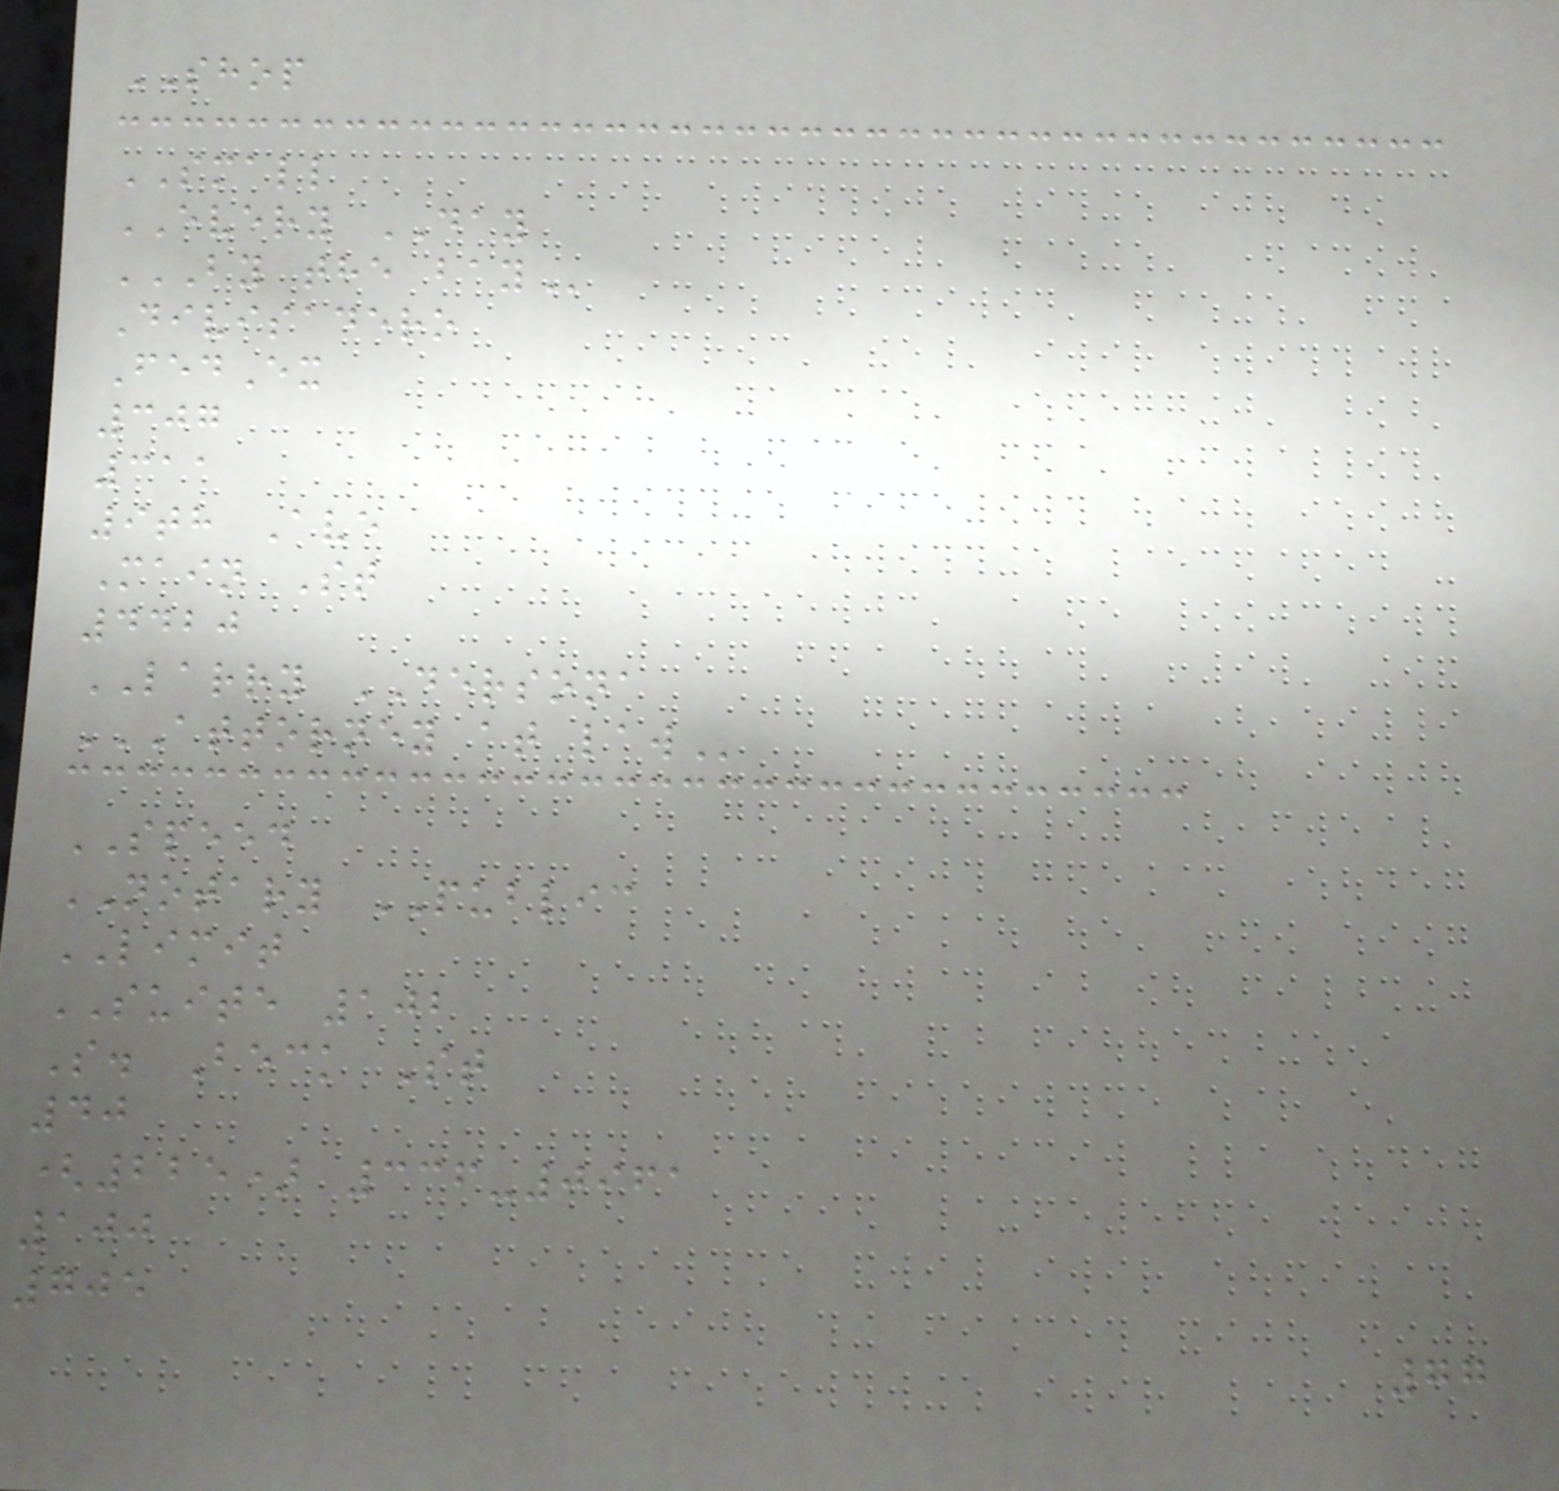SHOP
SMALL
EVERY DAY
BY THE BAY
Divisadero
FedEx
307
311
9th Ave
Main St
4420
LARRY DERSONA
ATTORNEY AT LAW
SPEED
NOTARY PUBLIC
LIMIT
SUITE 102
S. Beck St
40
(225) 336-0961
100
705
77
